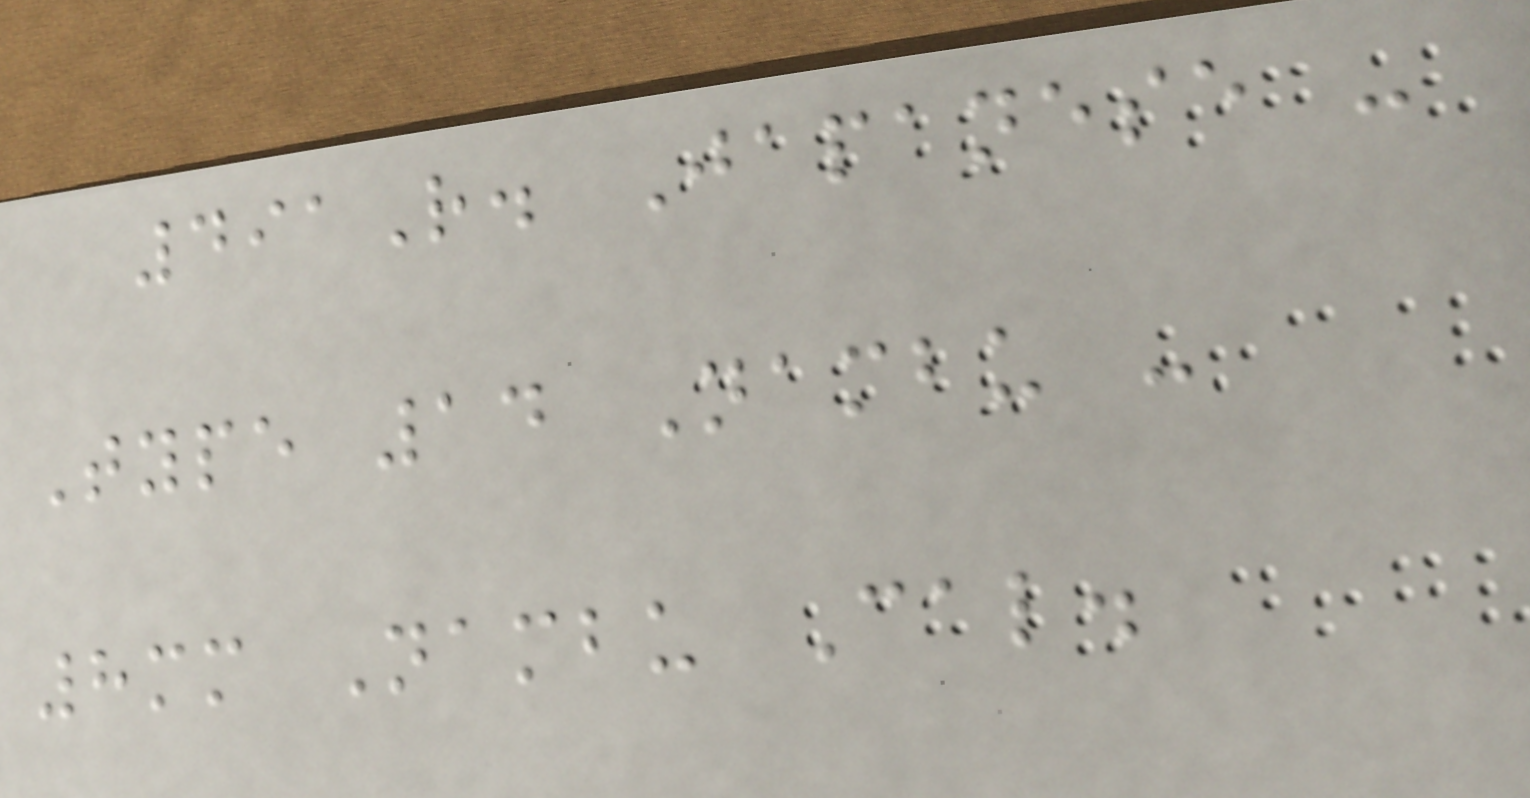491R. Japanese -
Type 14 Nambu -
8mm Nambu Cal.
